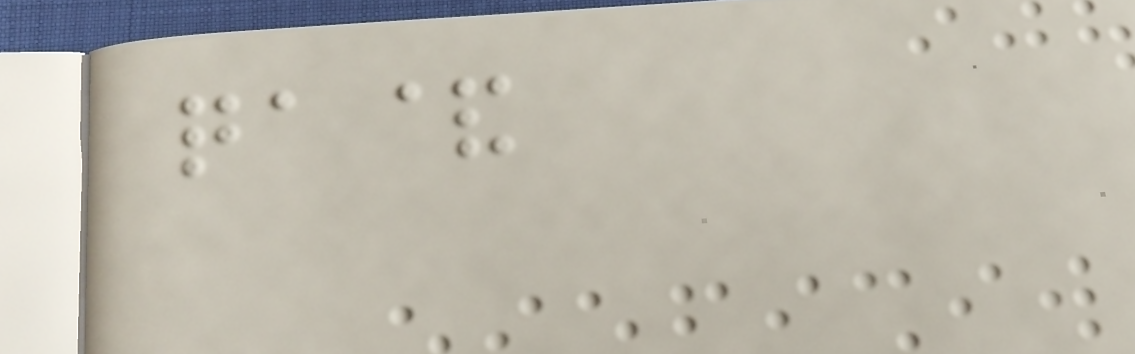qa&
